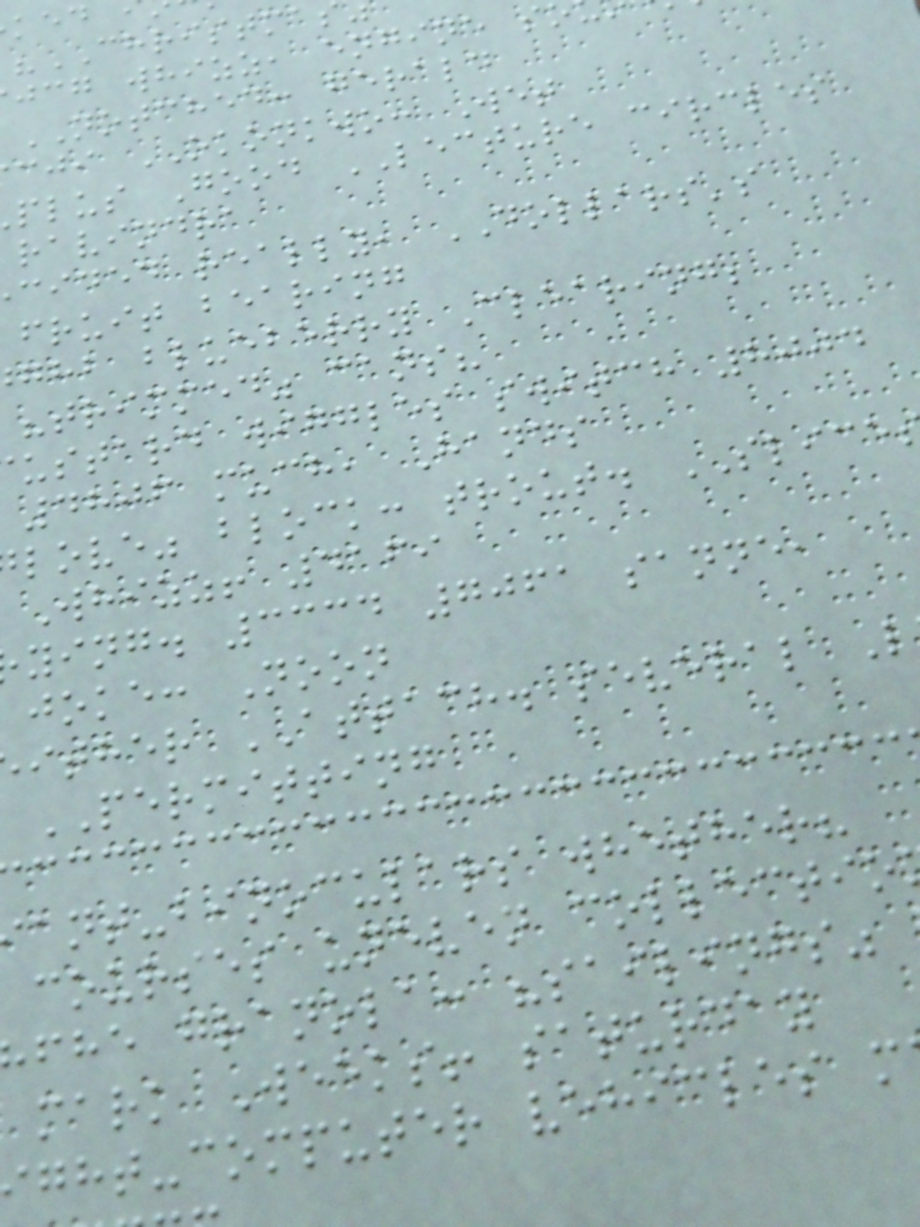"CHRISTMA
jcg whizz, engine s
NOTCHED: gerald
cji OKONKWO: Wet
plus Good LECTURE circles
ravindra
cided really, DOLLARS's
fruit bearing
ghb blueberry Clearing;
"trimmed" cans?
ustard wiggles switch 8004
4806 much, Hands
love" block: trout. SLICE
Whizz! 4169
ying. 3334 7061 sanne,
joke: Noon
ither ATTACH. several L
PERMITTING
ant-binoculars whether?
courses uneven collectio
fhe granola: "sailings"
mark Weeks! saturday
ght-computer vehicles m
